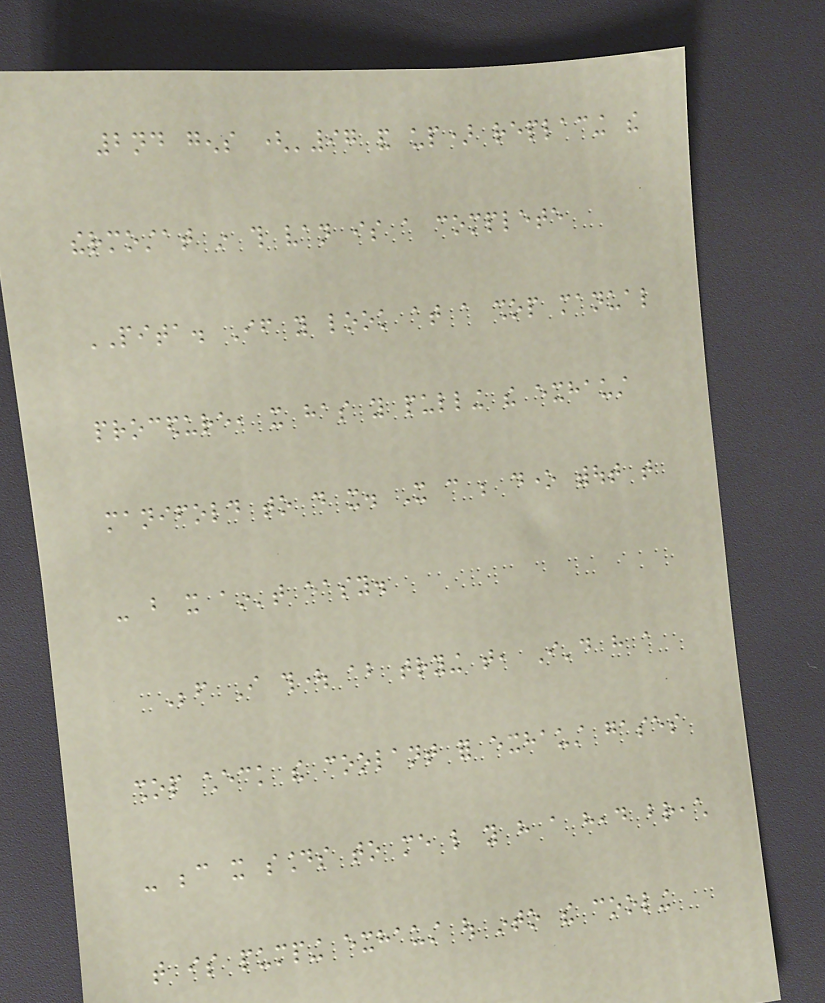2nd gens ('97 and up) replacing the
thermostat in this van is a complete
PITA. If you look at a shop manual
procedure, it has you pulling the exhaust
manifold to do it. It can be done without that
- but it ain't easy.
Before I thought about trying that, I'd have a
shop check the coolant for exhaust gases
- because it sounds to me like you have a head breach
that is pumping exhaust out into the cooling
